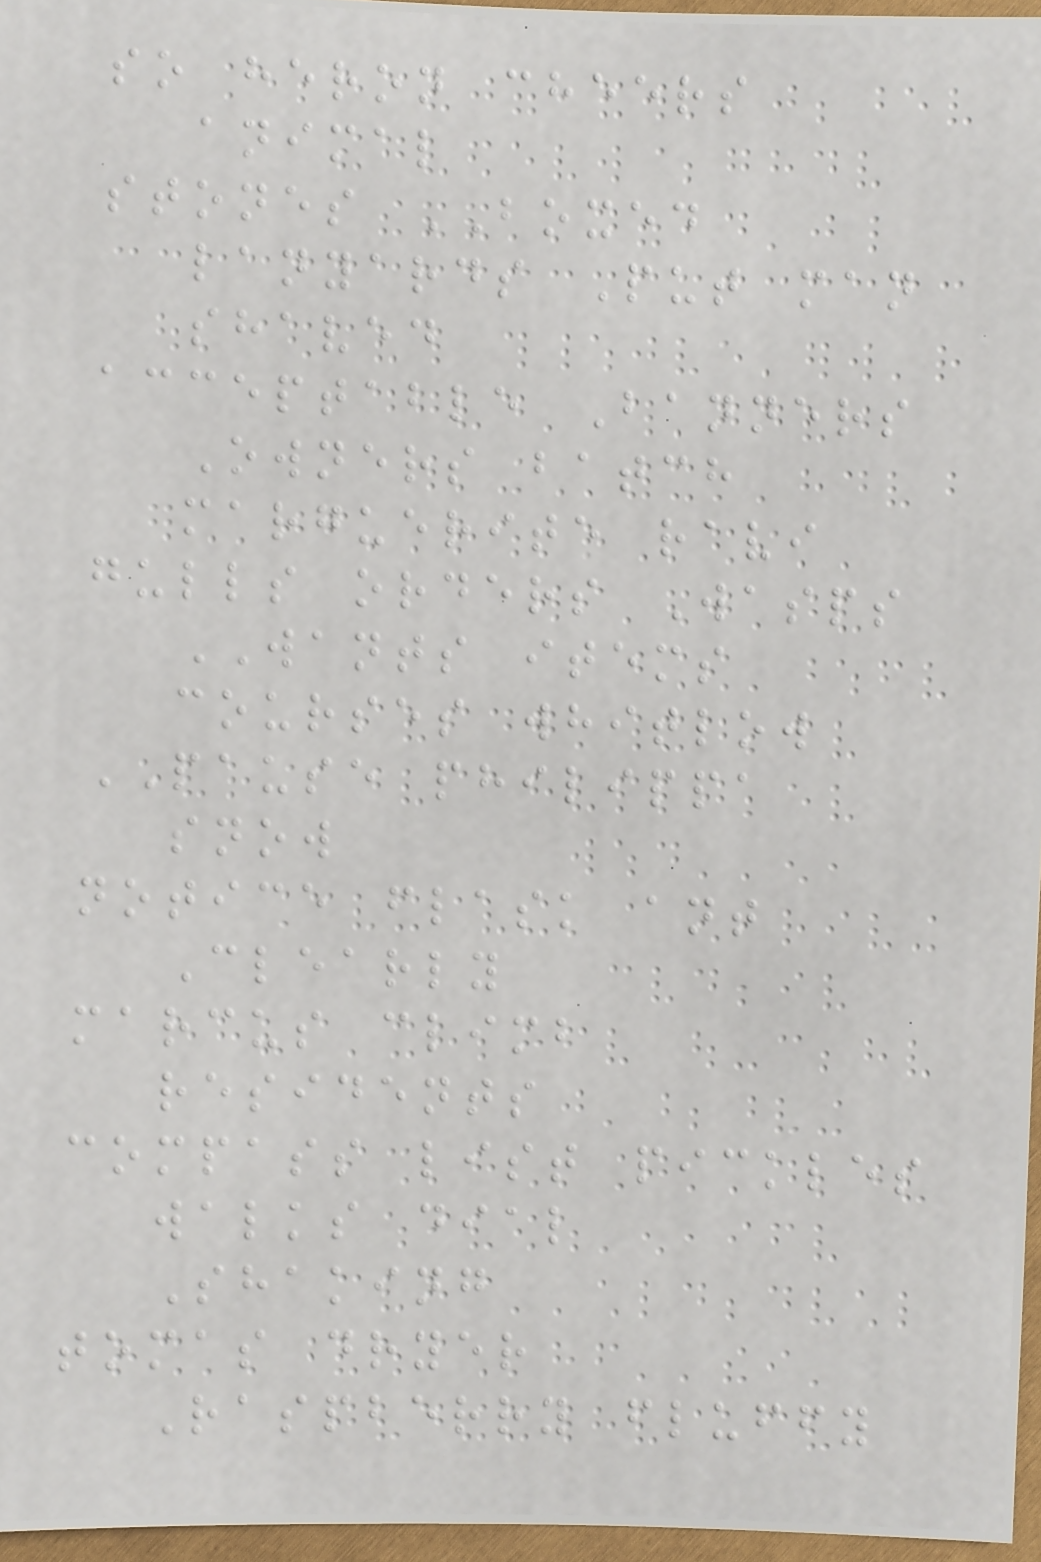so heron cheers
animal
stones BOXED
lanyards Put man
shaved
acceptable Banners
Owners batch
marguerite ravi
gulls orders Wasps
WANTS items
courses whitlow
PAUSE philippa
snow
notice flask ant
Clearly
marcus climb
residents
compass list pickles
walks dial
Shaking
tomas dryer
Raspberry fluffy
